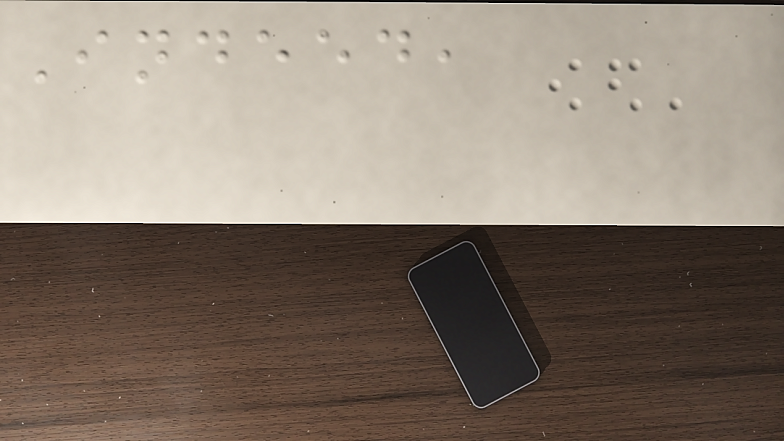Indeed,
